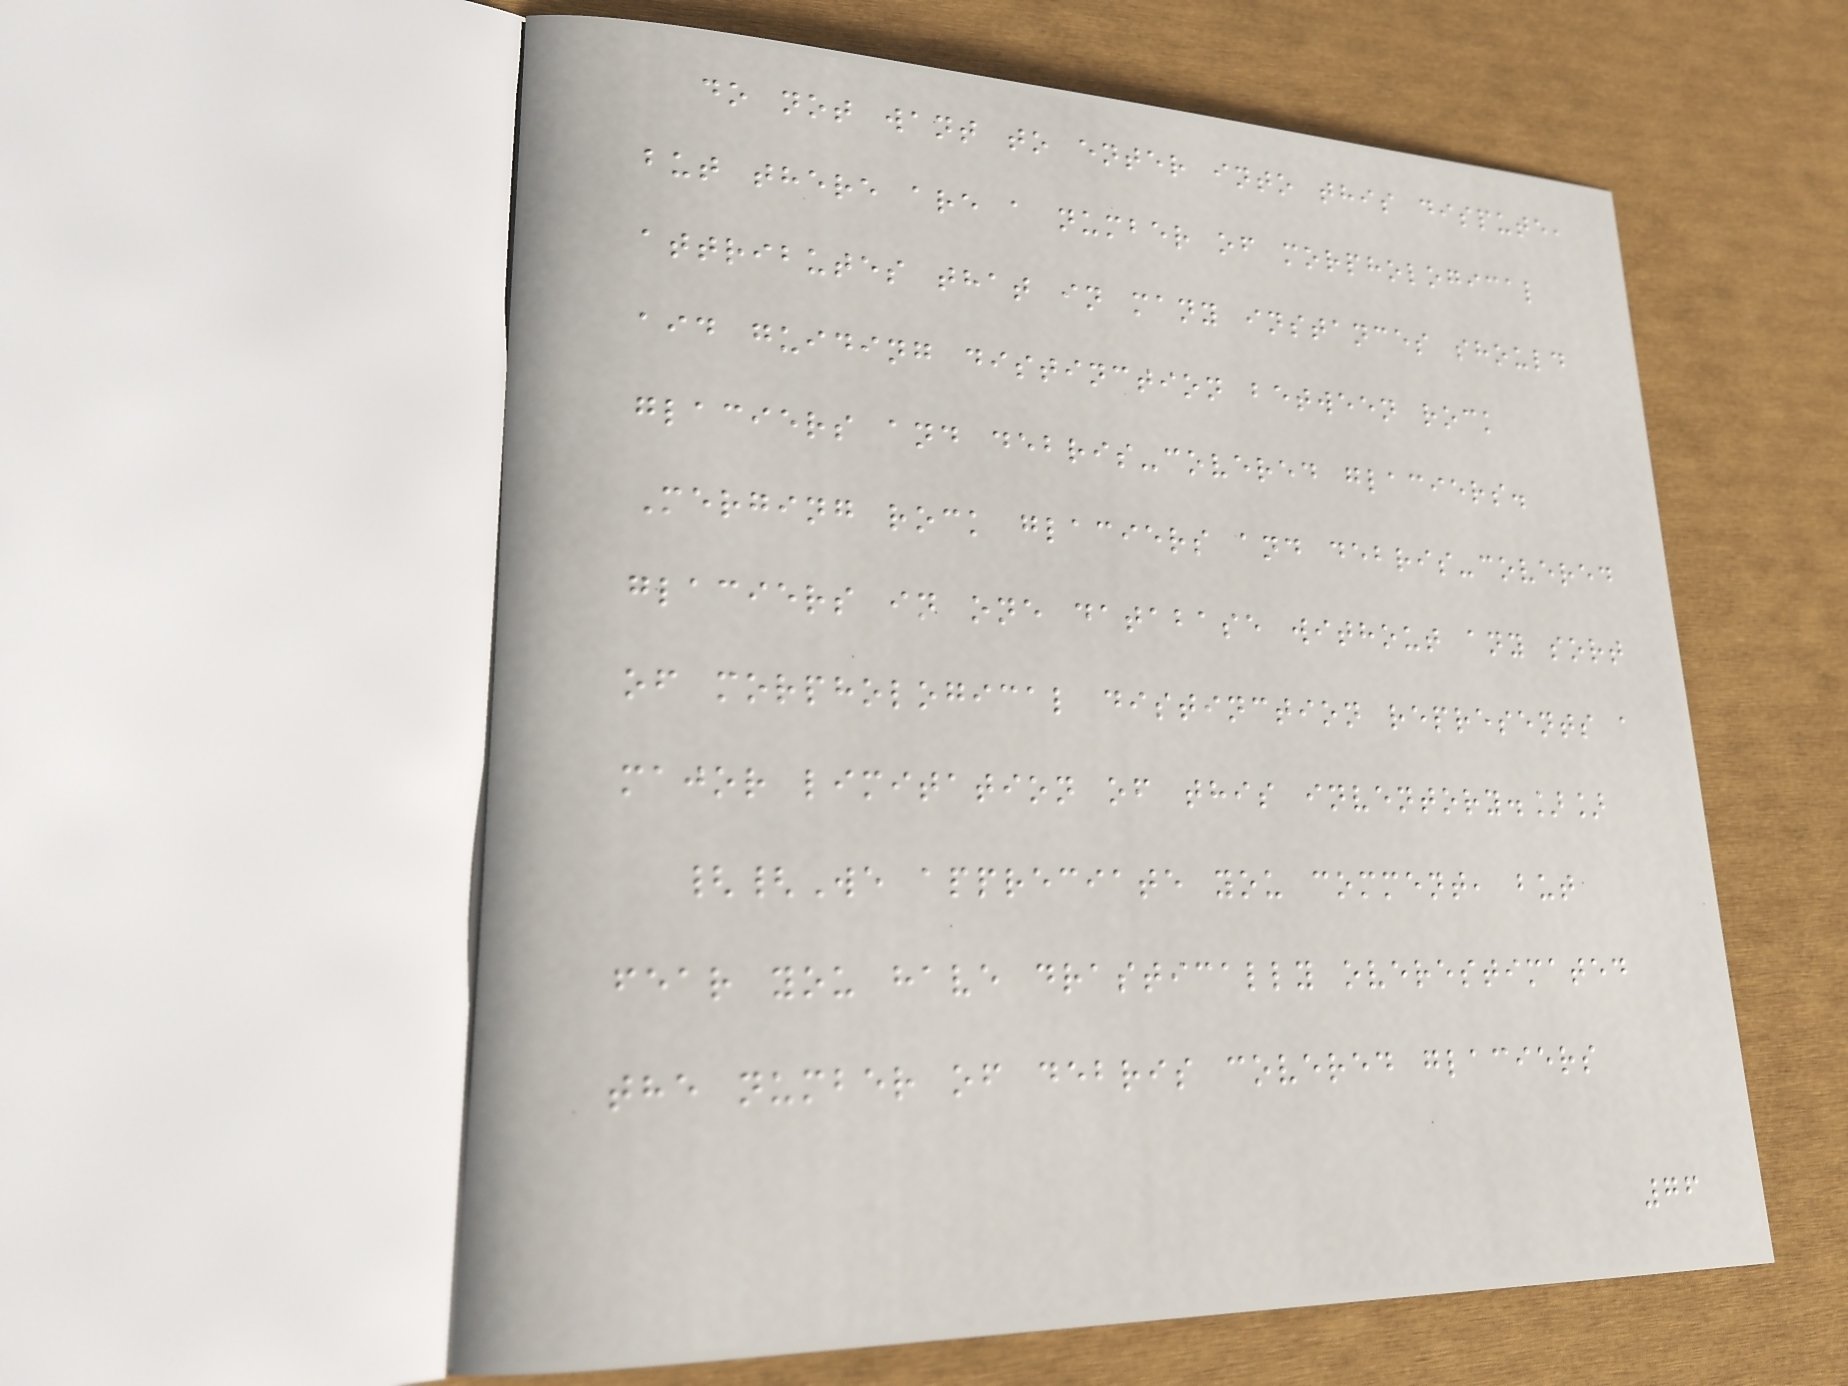do not want to enter into this dispute,
but there are a number of morphological
attributes that in many instances should
aid guiding distinction between rock
glaciers and debris-covered glaciers.
Merging rock glaciers and debris-covered
glaciers in one database without any sort
of morphological distinction represents a
major limitation of this inventory.]]
{{We appreciate you comment, but
fear you have drastically overestimated
the number of debris covered glaciers
76
